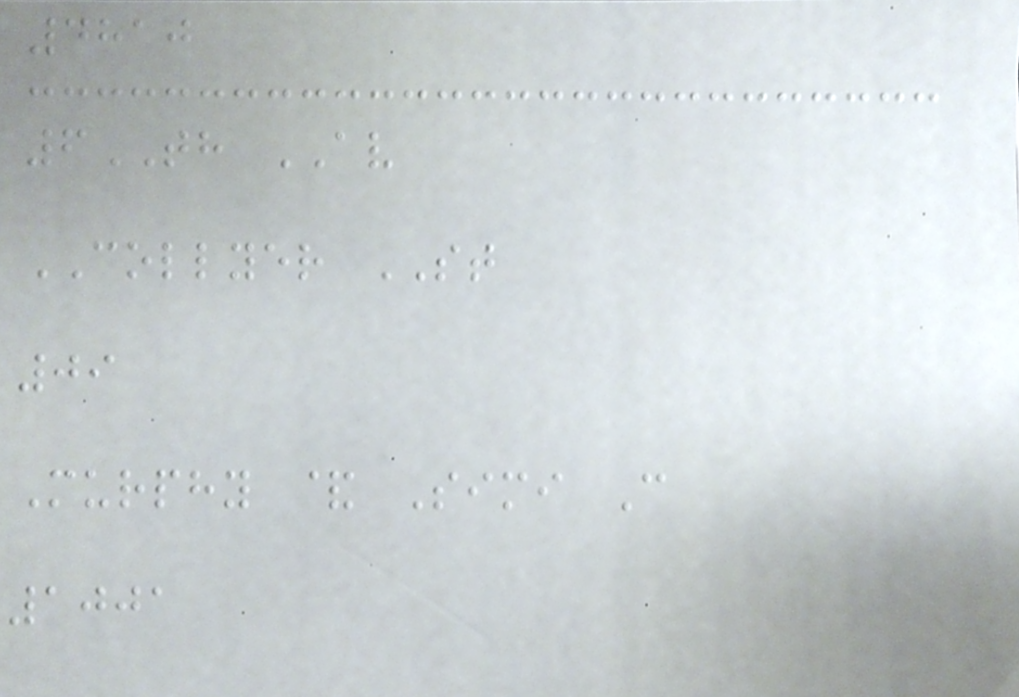4810
6TH AV
COLLYER ST
09
Murphy & Simi C
1001
